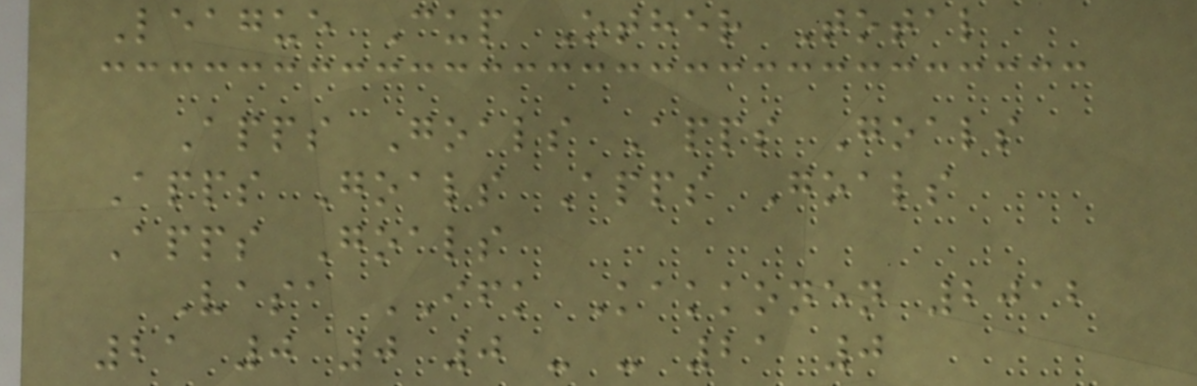League Cup Other Total
Apps Goals Apps Goals
Apps Goals Apps Goals
Apps Goals
Vasa IFK Kakkonen 2012
21 0 0 0 - - 21 0
